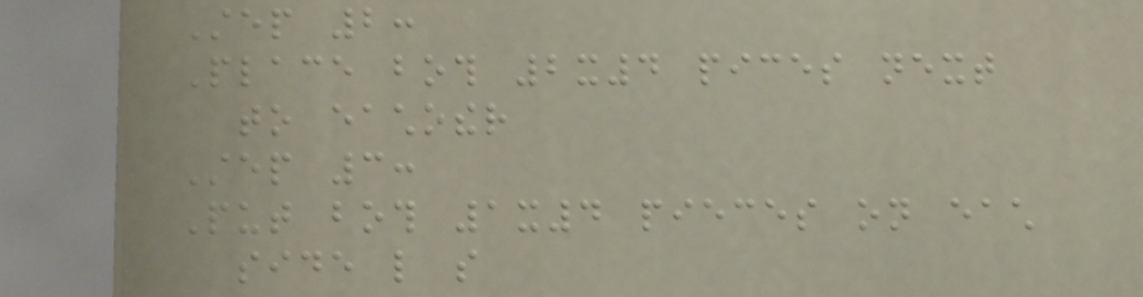Step 2:
Place both 2x4 pices next
to eachother
Step 3:
Put both 1x4 pieces on each
side like so
